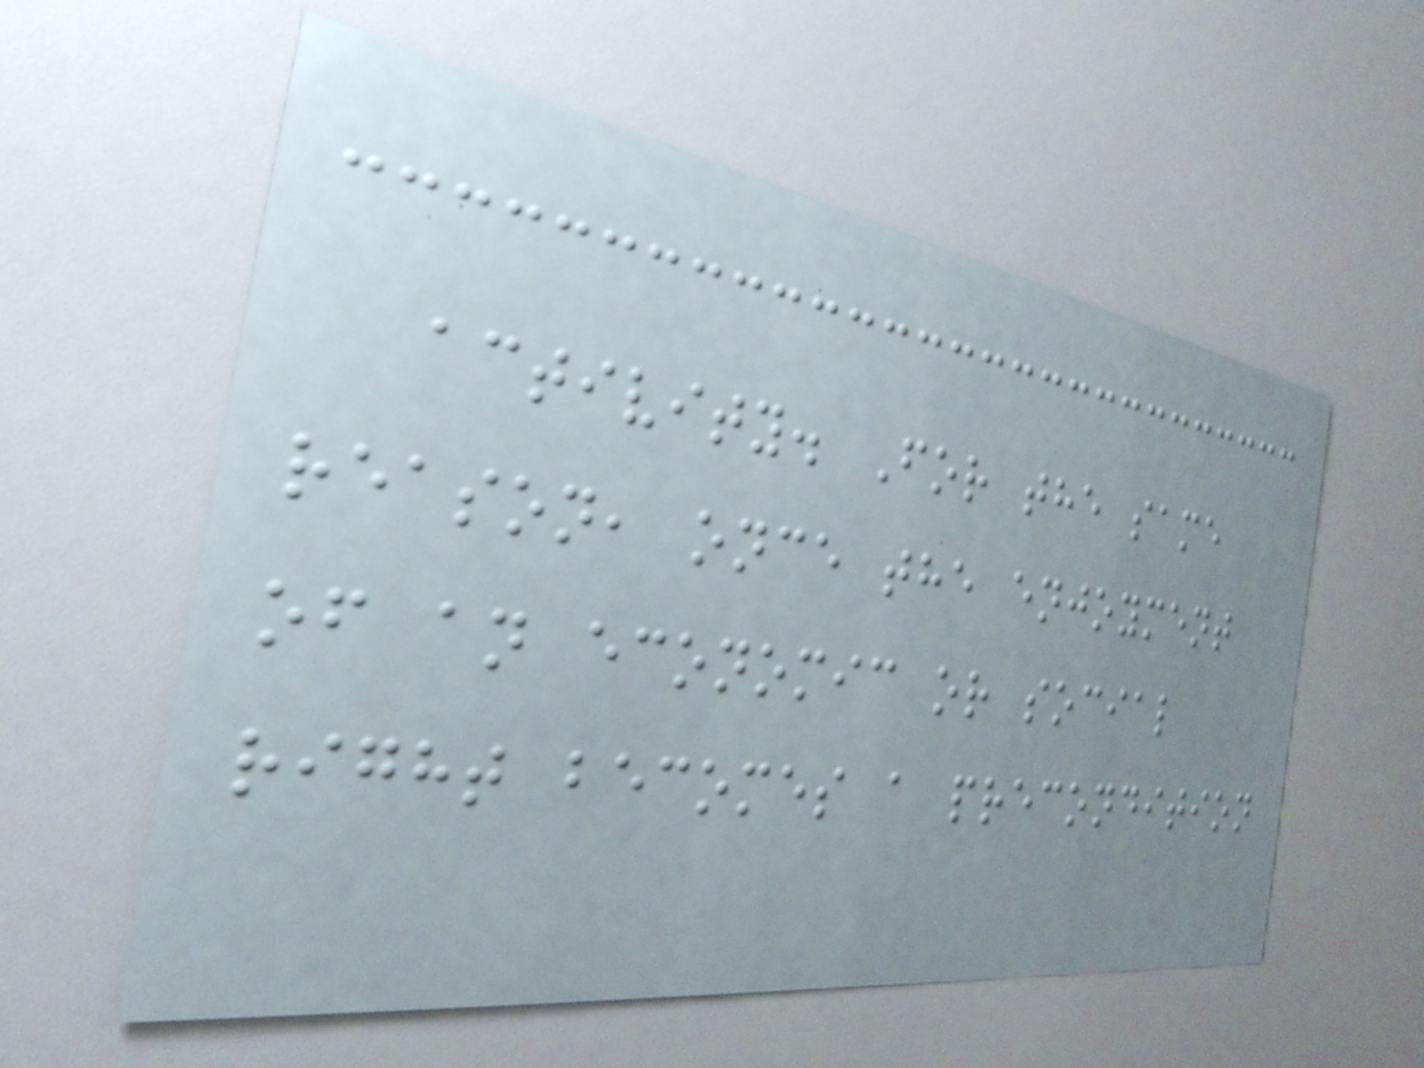activity. For the same
reason, once the enjoyment
of an economic or social
right becomes a precondition
